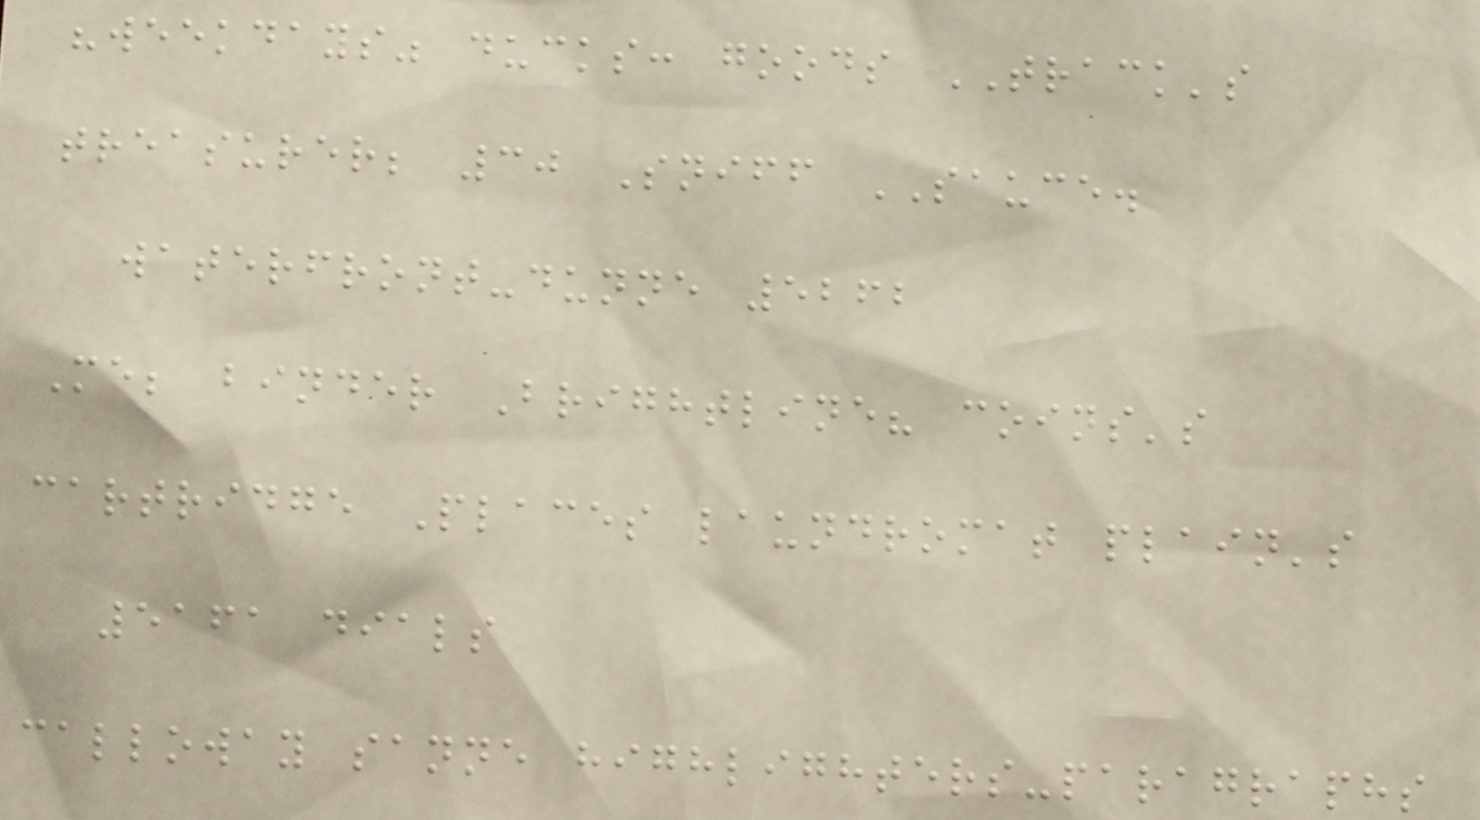"weekdays" ducks: goods TRACK's
treasurer; 30 Sniff SAUCE.
waterfront-dunne 5262
Me; binder Brightline? coins's
cartridge Places laundromat plain's
5161 dials
calloway sanne highlighters-paragraphs
